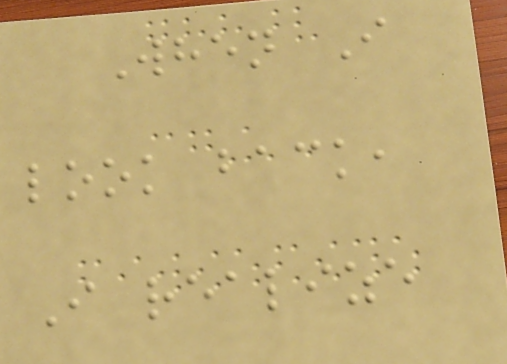When I
look back,
I realize
